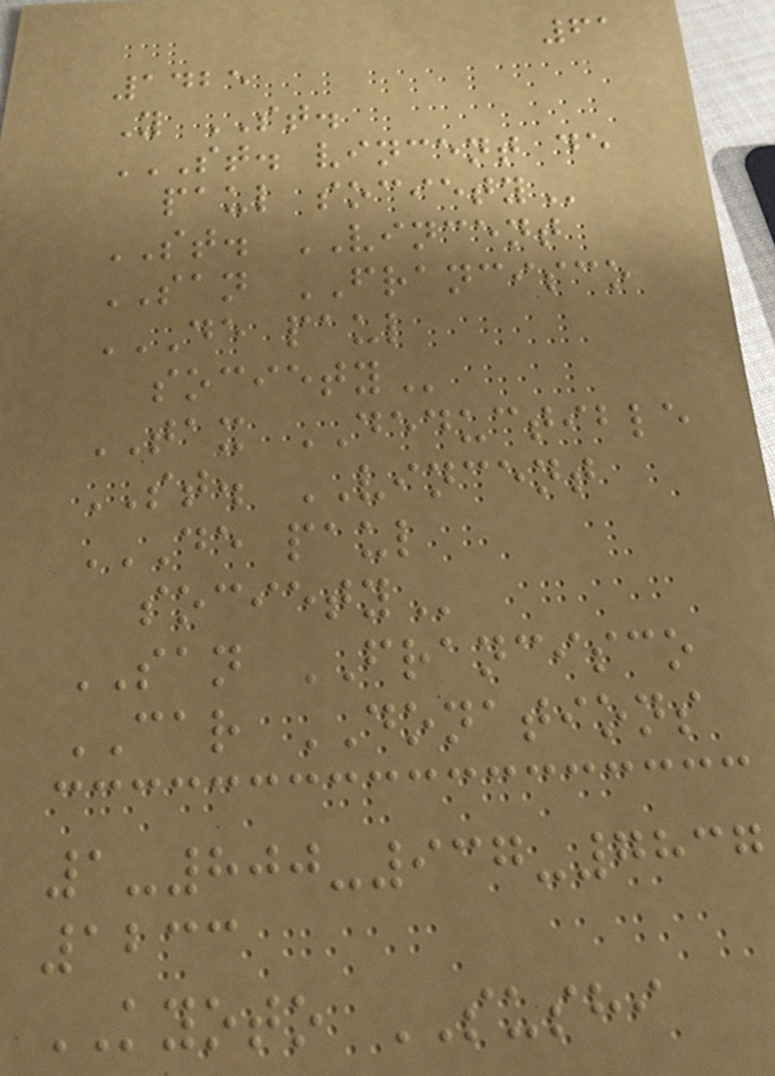61
1425
Y ST.
ST. VINCENT DE
PAUL SOCIETY
ST. VINCENT
SAN FRANCISCO
DE PAUL
SOCIETY
TAX DEDUCTIBLE
ST. VINCENT
DE PAUL
SOCIETY
SAN FRANCISCO
CAR DONATIONS
1-800-937-7837
1233
KYOTO SUSHI
